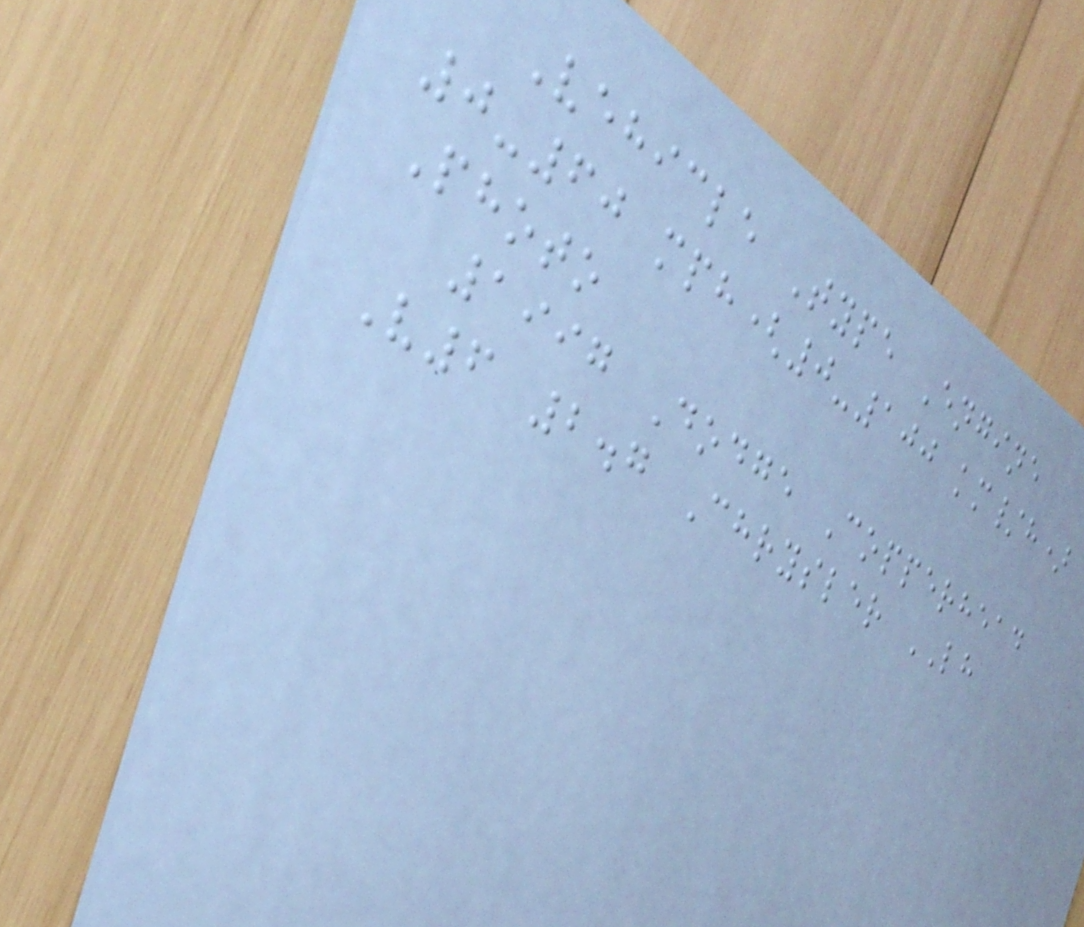Vehicle Type Engine
0-60 mph(0-100 km/h)
Photo
1997 Dodge Copperhead
V6 2.7 Chrysler LH
